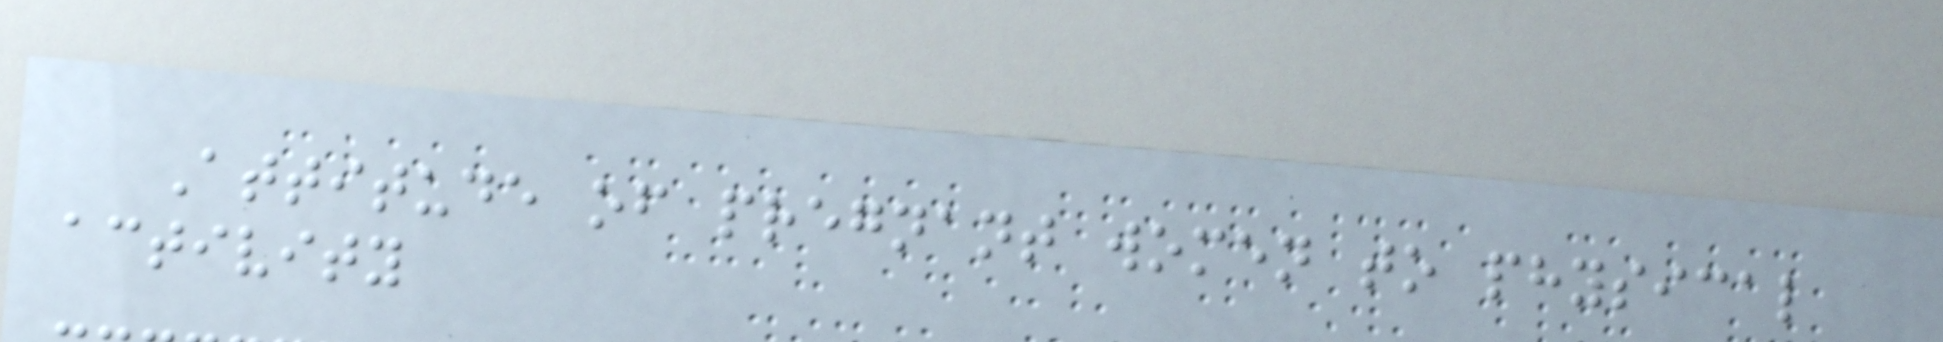Attitude of pregnant women to physical
activity
